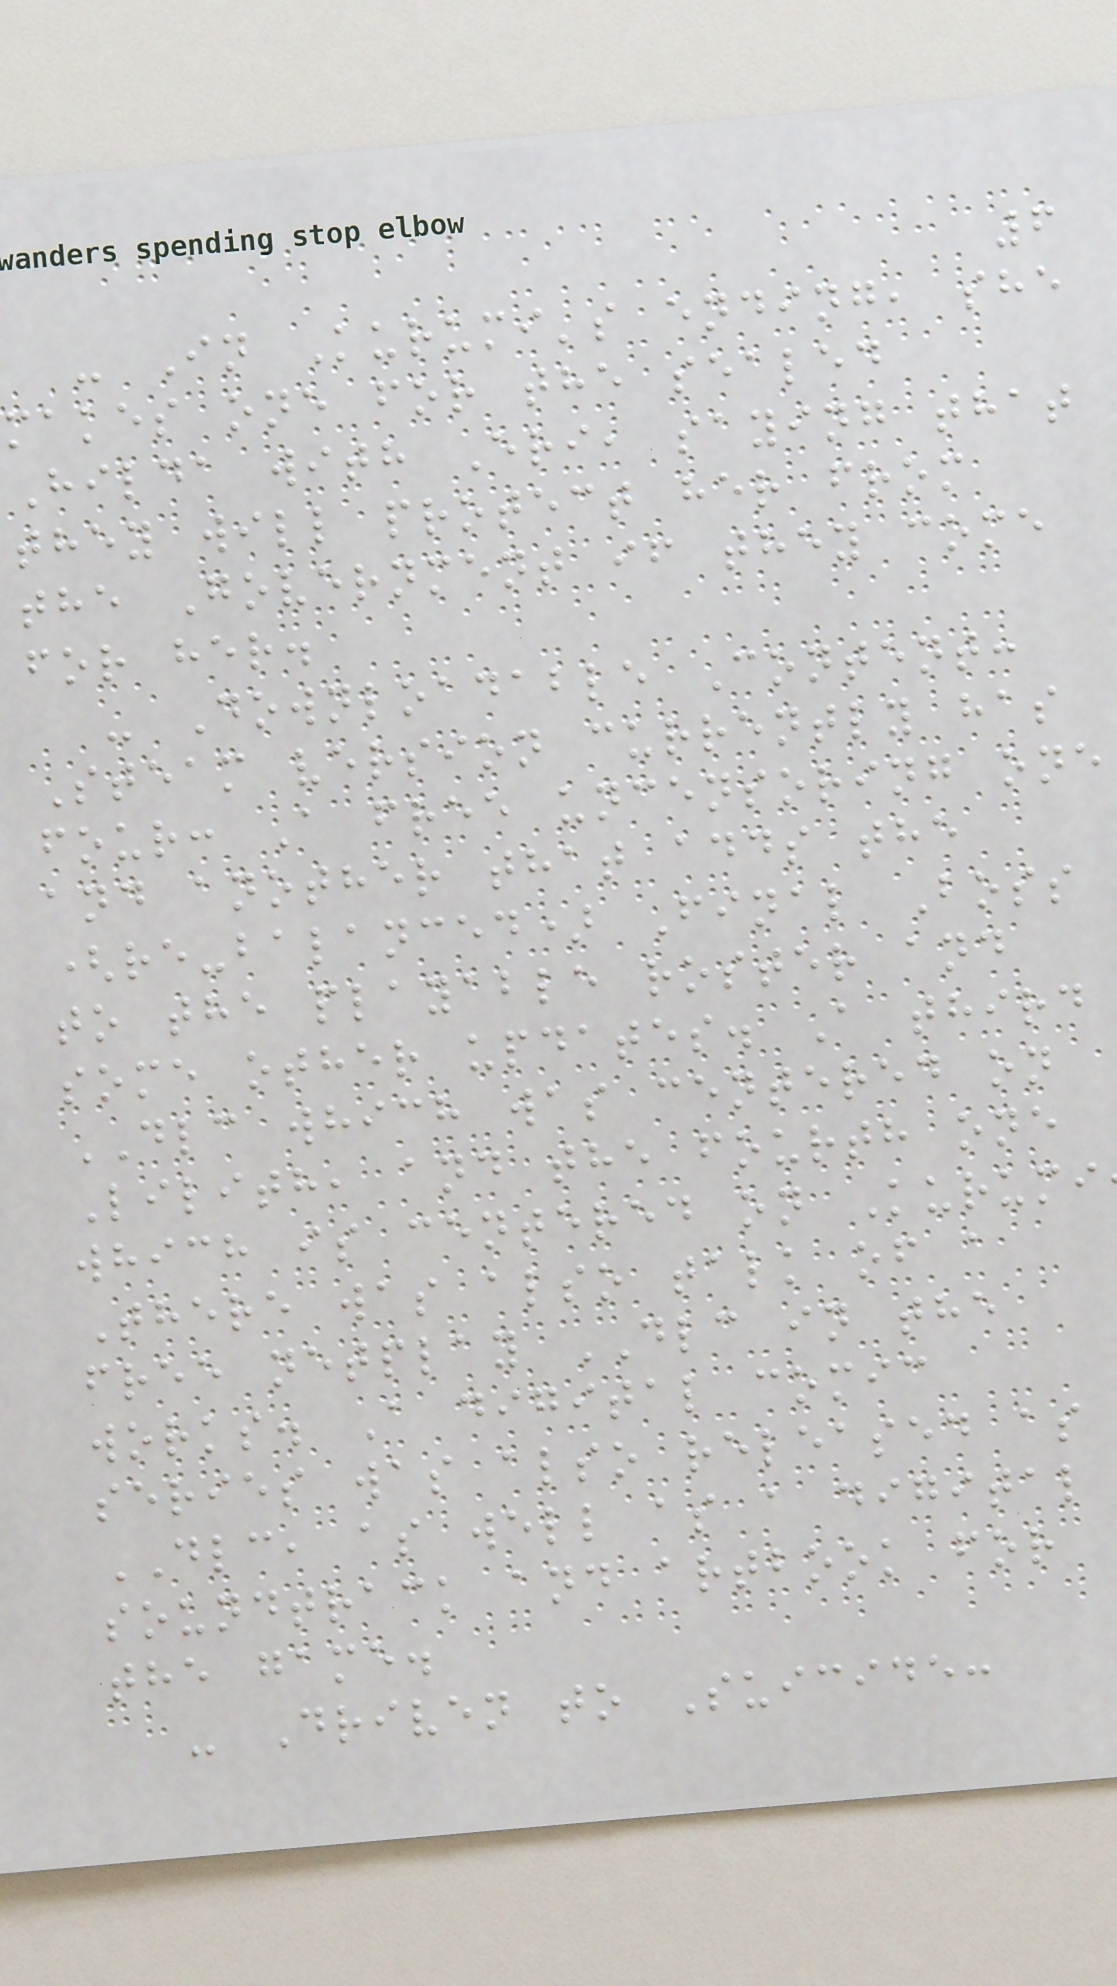6
- In Kurumi's ending, she
makes one for the sealed
Hilda with Eri, saying that
they will protect her from
the Government if they come
for her.
- Downloadable Content:
Steam version currently has
four: A free uncensoring one
and another that adds the
(re-balanced) Final Boss
to the playable roster and
some other updates. A third
DLC which was centered on
Lilith, and the fourth one
which is centered on Kurumi
There was also talk of a
free netplay DLC in the
works. A digital comic
series was also released as
DLC, as well as a digital
soundtrack and artbook for
the game.
- Driven to Suicide:
